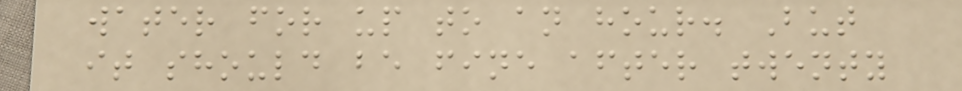water for up to an hour. But
it should be fine after twenty
